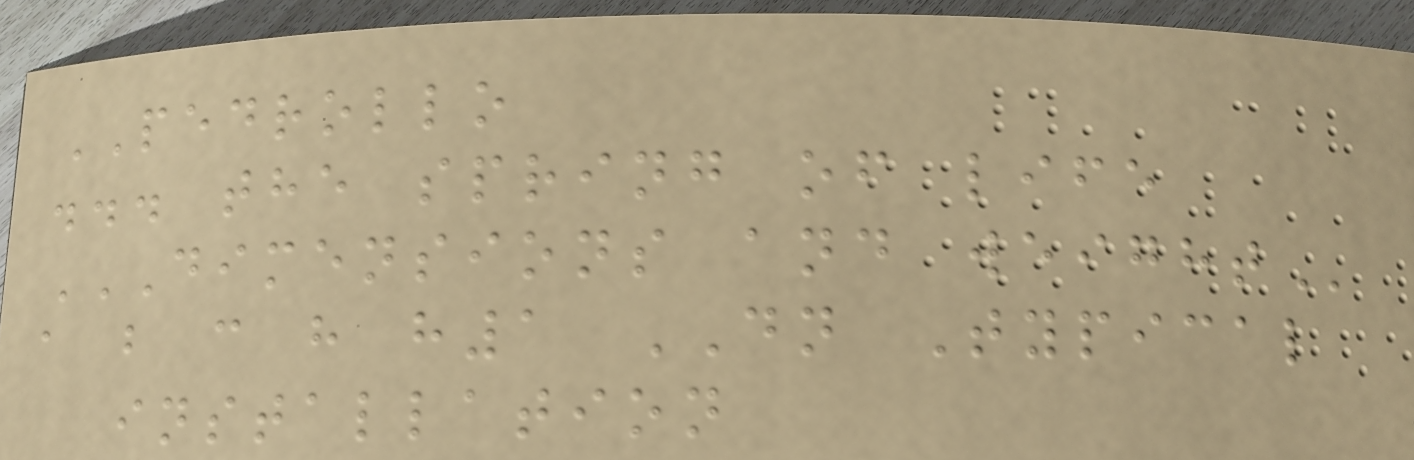PEDROLLO
... the spring of life
DIMENSIONS AND WEIGHT
a b c h h1 DN Typical
installation
